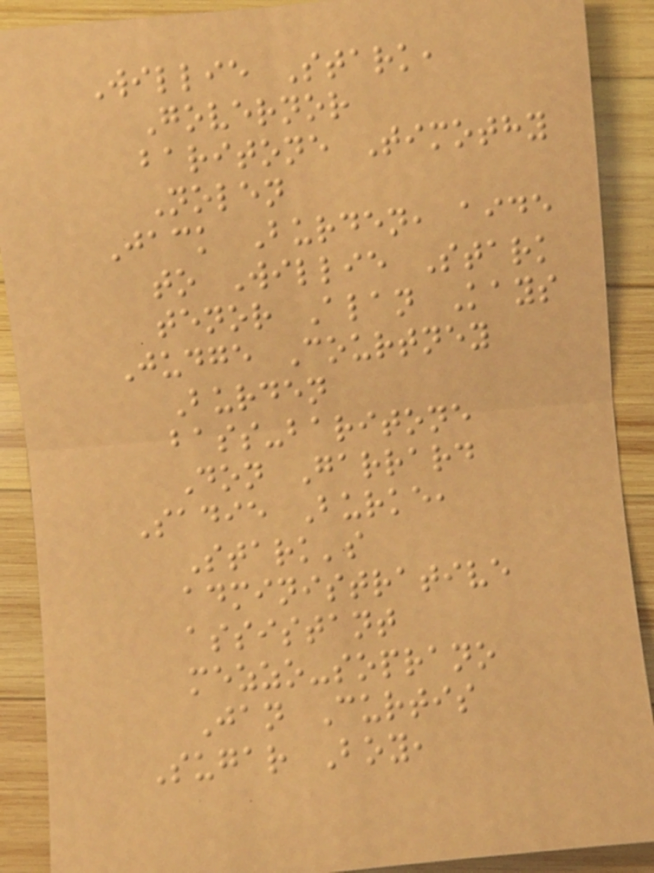Willie Stark,
Governor
baritone Timothy
Nolen
Jack Burden, aide
to Willie Stark
tenor Alan Kays
Judge Courtney
Burden
bass-baritone
Don Garrard
Sadie Burke,
Stark's
administrative
assistant
mezzo-soprano
Jan Curtis
Sugar Boy,
